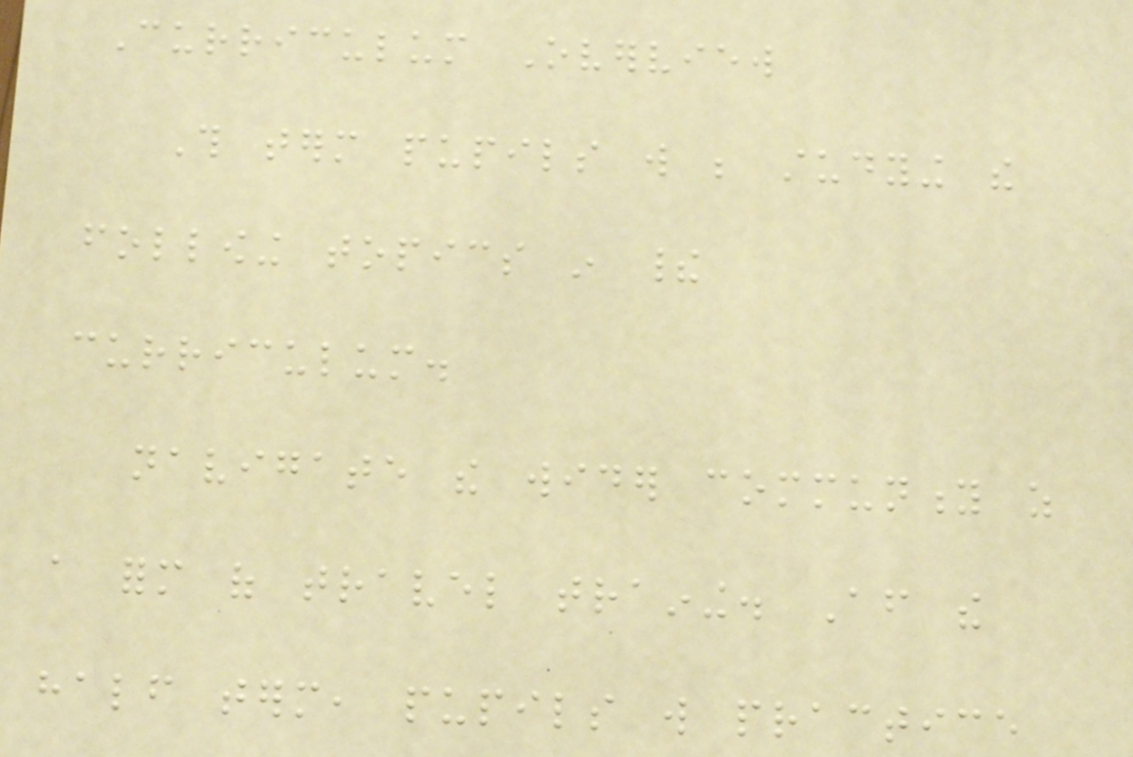Curriculum Overview
This term pupils will be studying the
following topics in their
curriculum.
navigate the wider community as
a form of travel training. After the
half term, pupils will practice
